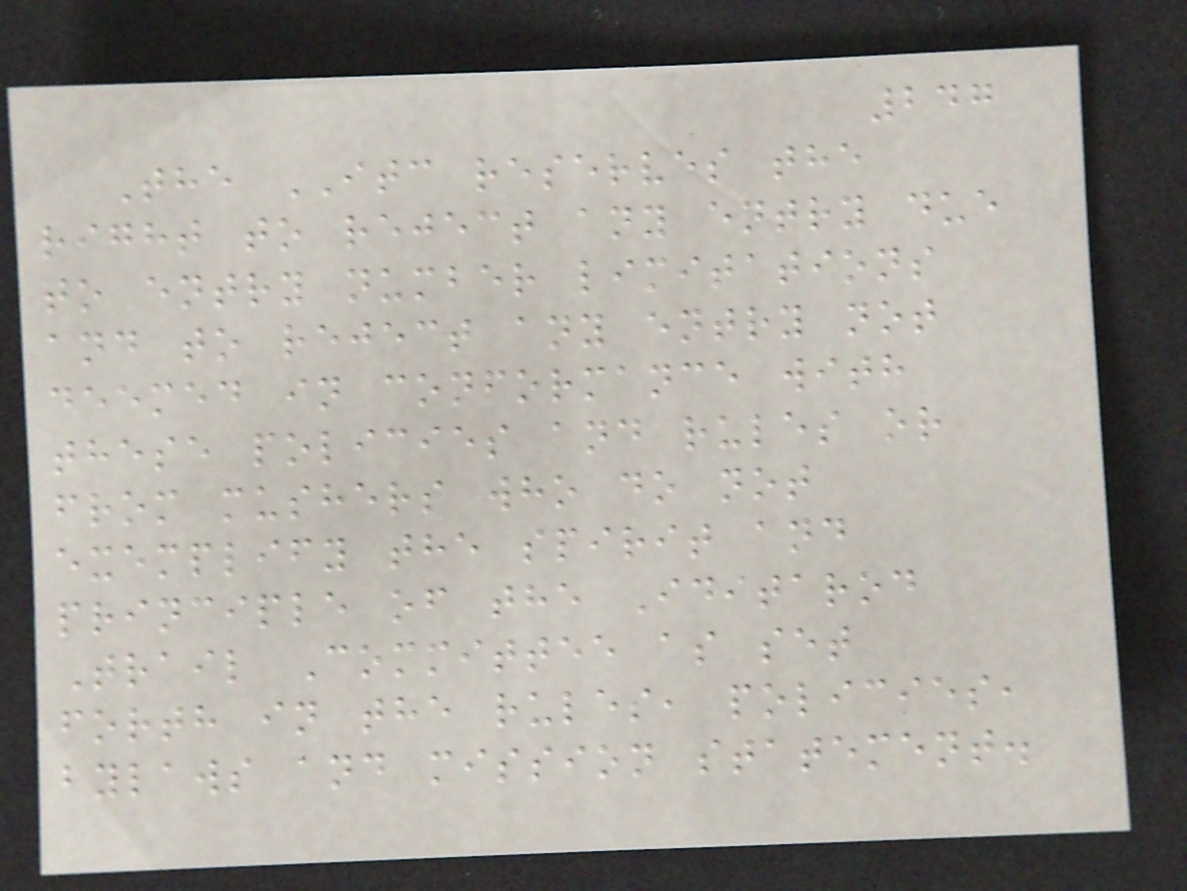247
The ITC reserves the
right to reject any entry due
to entry number limitations
and to reject any entry not
deemed in conformance with
these policies and rules or
from mushers who do not
exemplify the spirit and
principle of the Iditarod
Trail Committee as set
forth in the rules, policies,
bylaws and mission statement.
